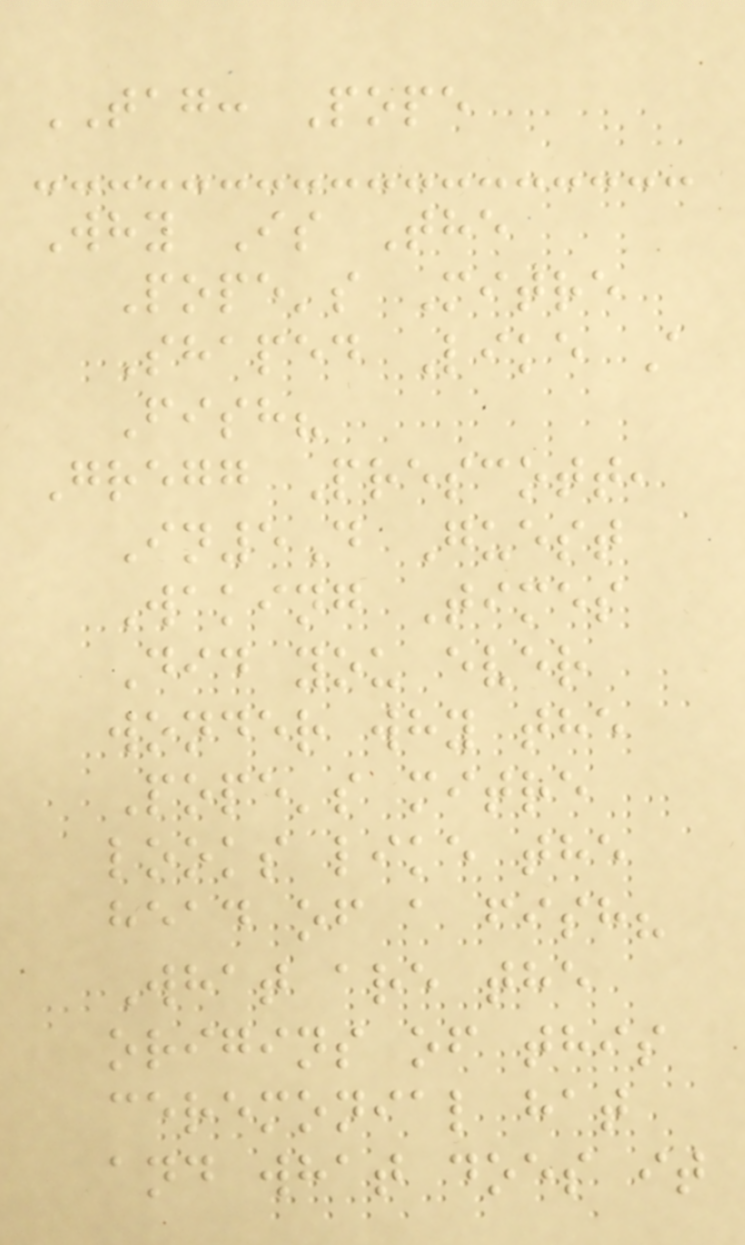TAG: Pope
Why Is The
Pope's Mitre
Shaped Like A
Fish?
Gregg Prescott,
In5D Guest
Waking Times
Did you ever
wonder why the
Pope's mitre
looks like the
head of a fish?
What are the
origins of this
ceremonial hat
and what does it
